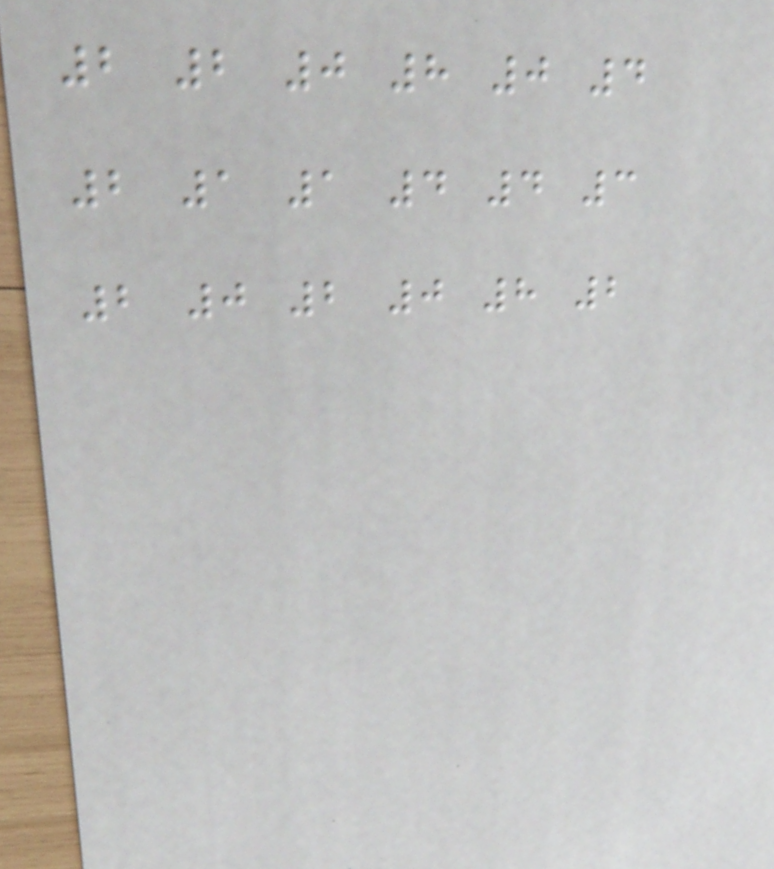2 2 0 8 0 4
2 1 1 4 4 3
2 0 2 0 8 2
